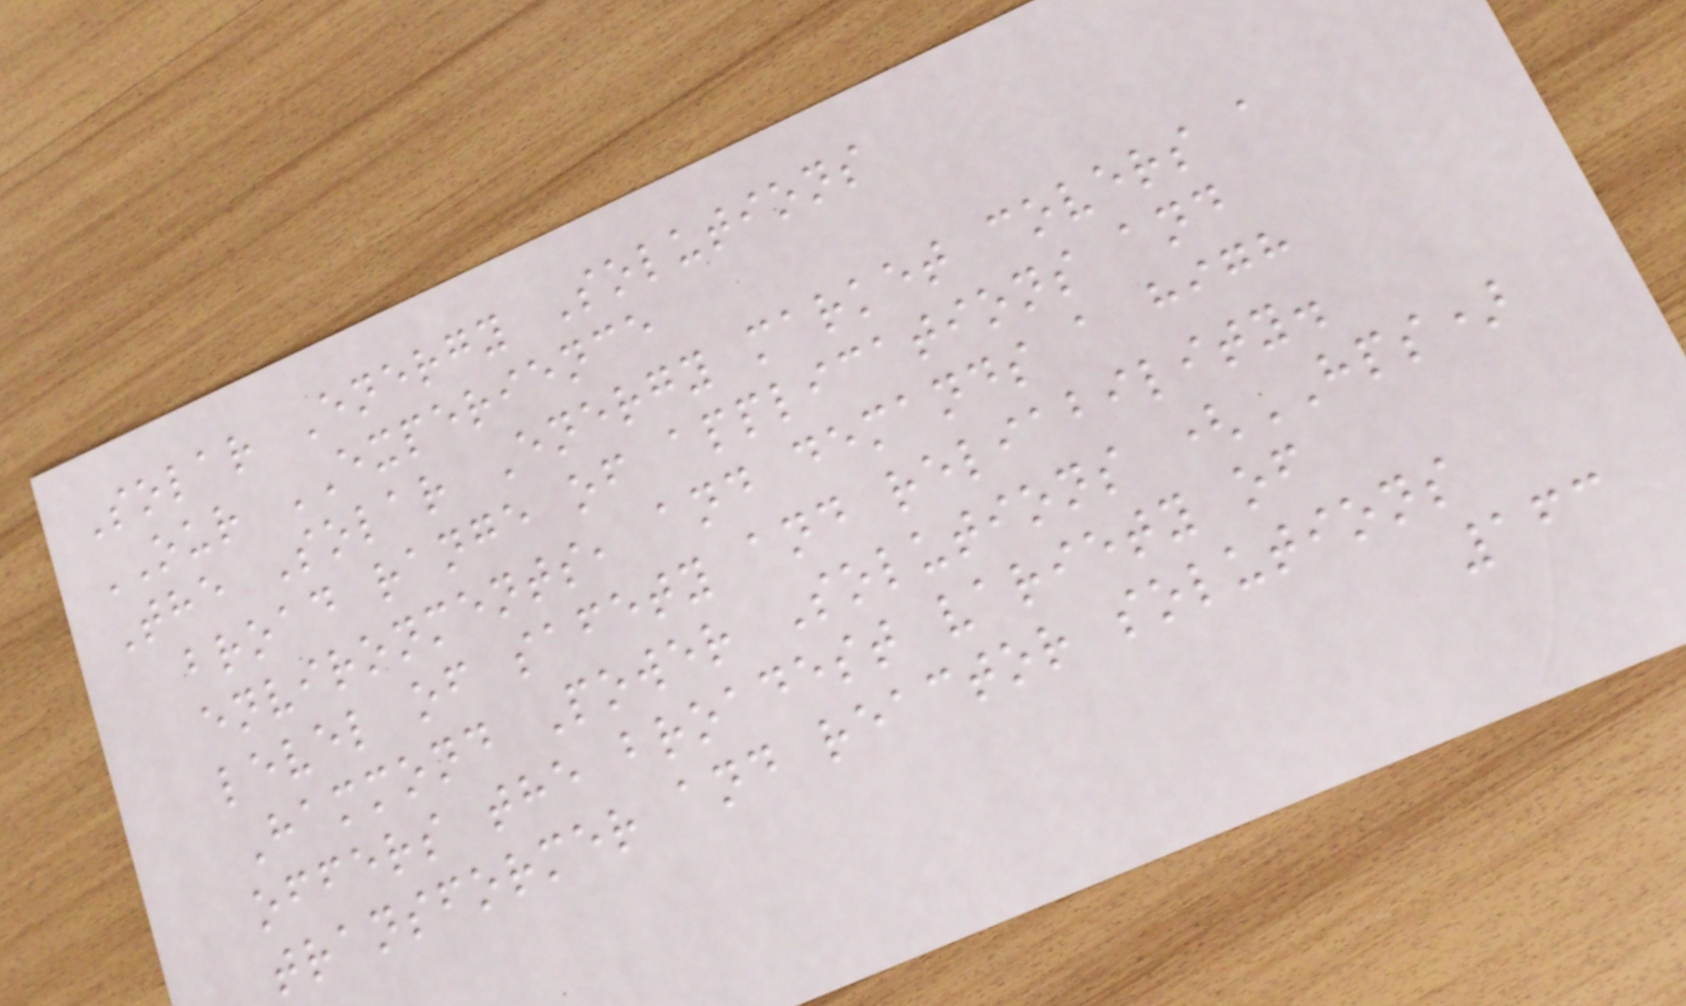Solar Energy Solutions
OUR EXPERIENCE
The Solar Energy market covers a
broad range of applications and
environments, and demands a high
level of safety and reliability.
Hammond Power Solutions (HPS)
offers the broadest variety of
transformer and reactor solutions
163
